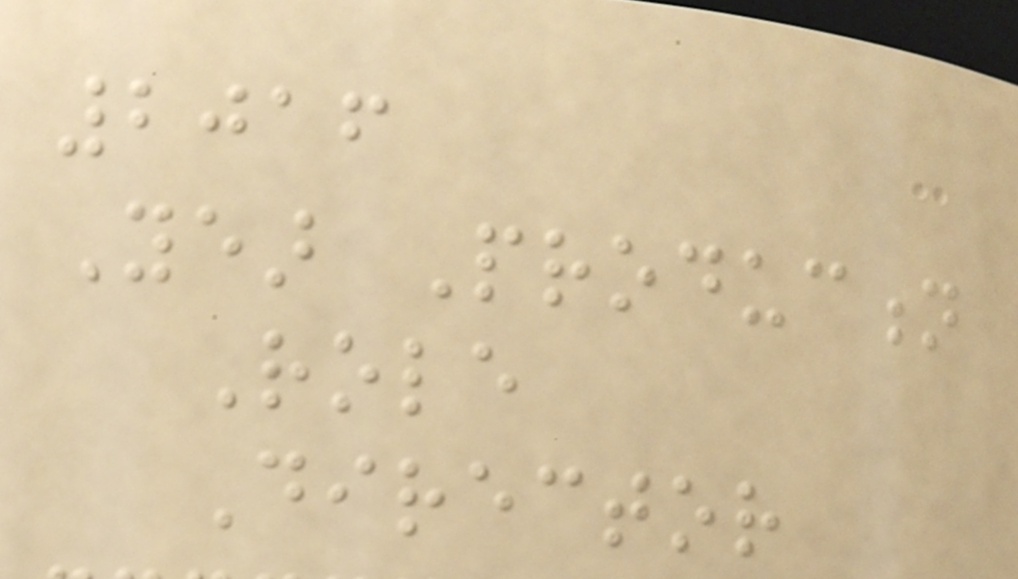2016
Year Production
Role
Director
